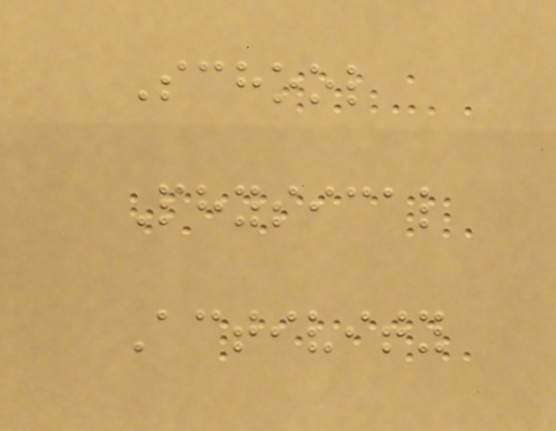School
Physical
Activity
